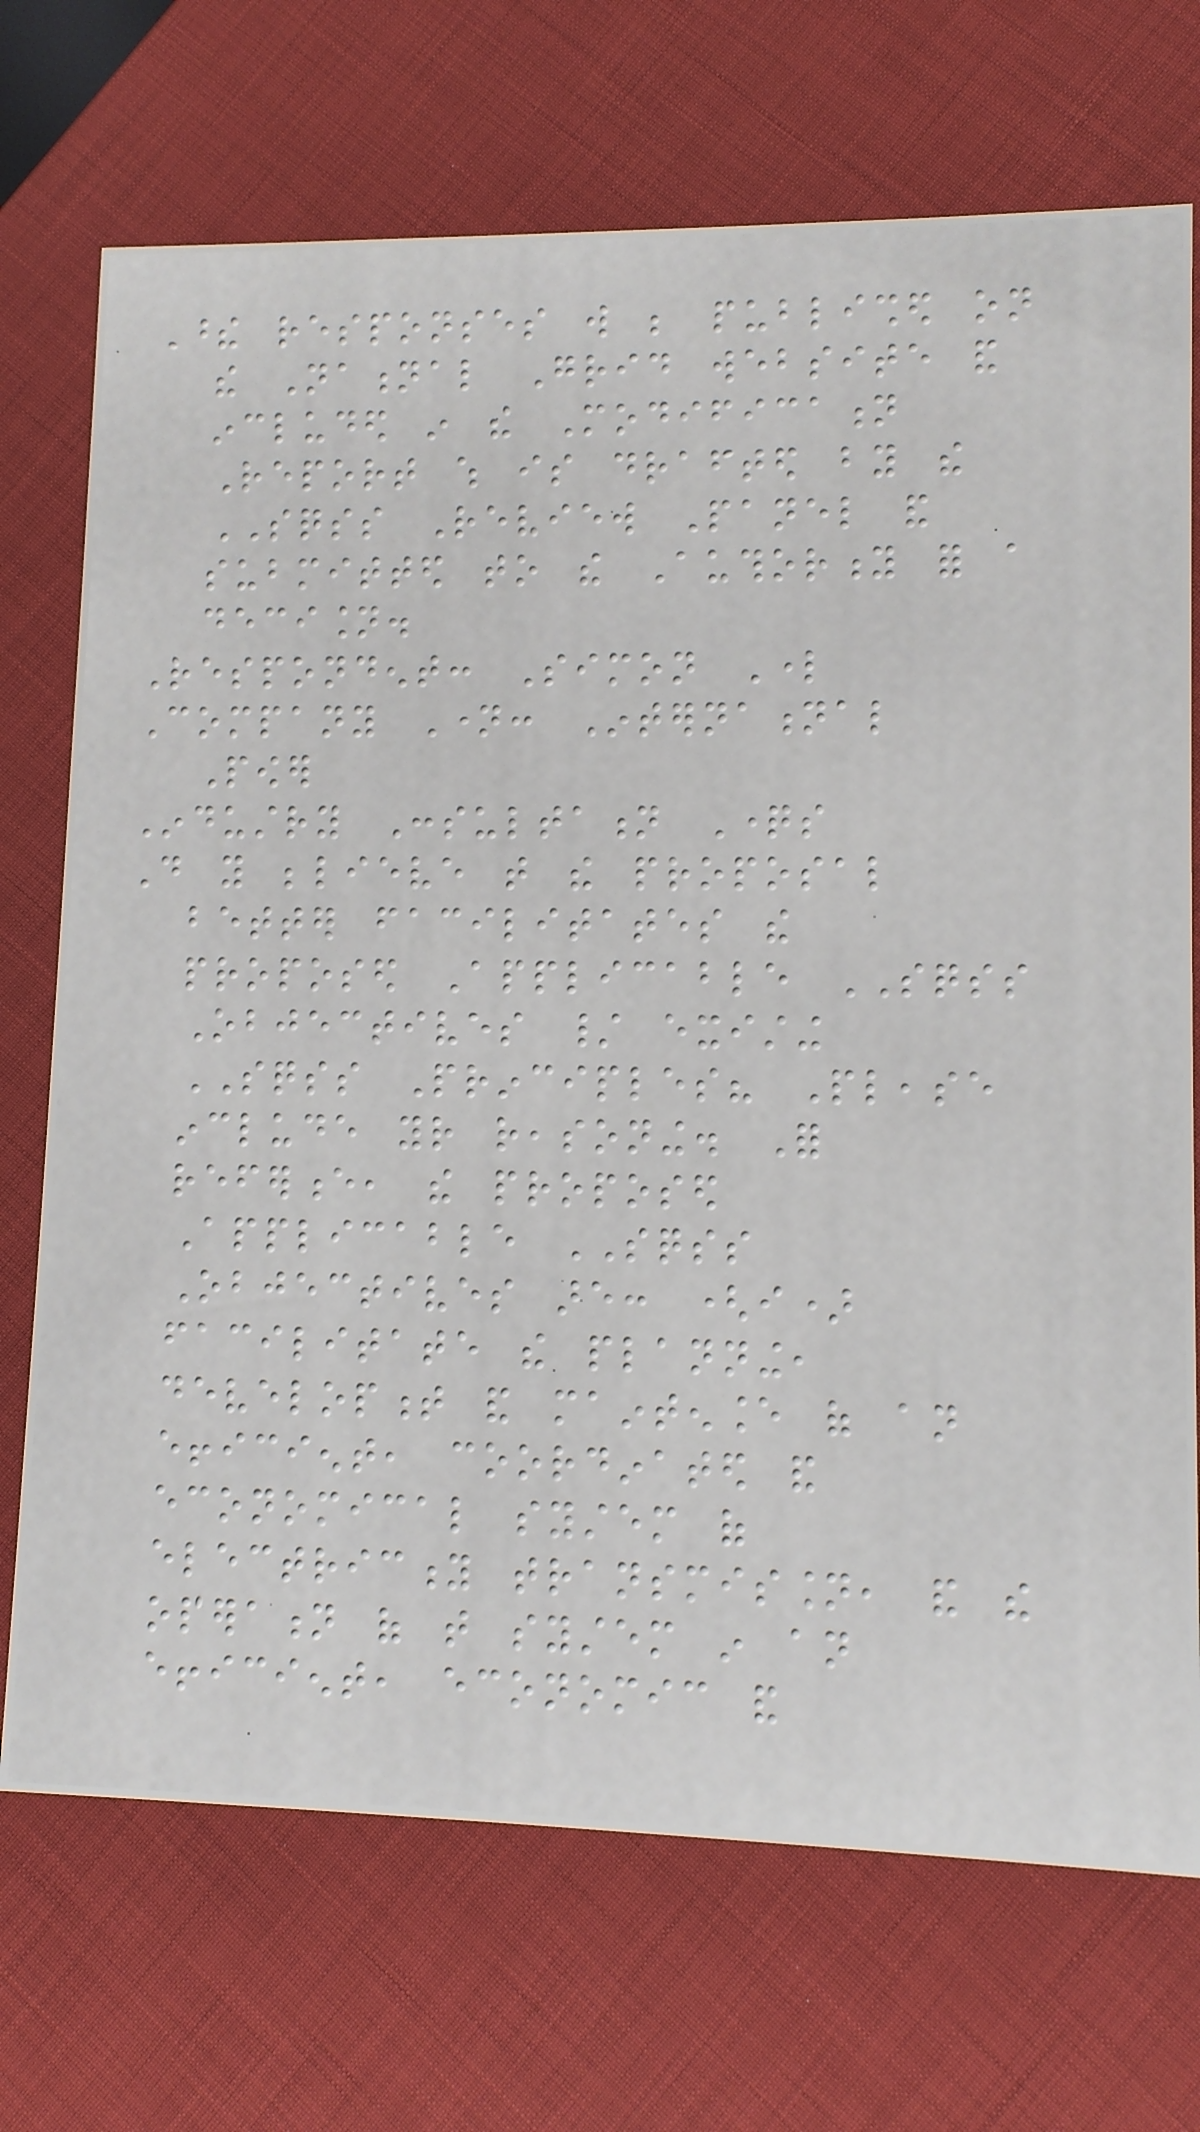These responses will be published on
the National Grid website and
included in the Modification
Report which is drafted by the
SQSS Review Panel and
submitted to the Authority for a
decision.
Respondent: Simon Lord
Company Name: International
Power
Industry Consultation Questions
Do you believe that the proposal
better facilitates the
proposed Applicable SQSS
Objectives / existing
SQSS Principles? Please
include your reasoning. For
reference, the proposed
Applicable SQSS
Objectives are: (i)
facilitate the planning,
development and maintenance of an
efficient, coordinated and
economical system of
electricity transmission, and the
operation of that system in an
efficient, economic and
